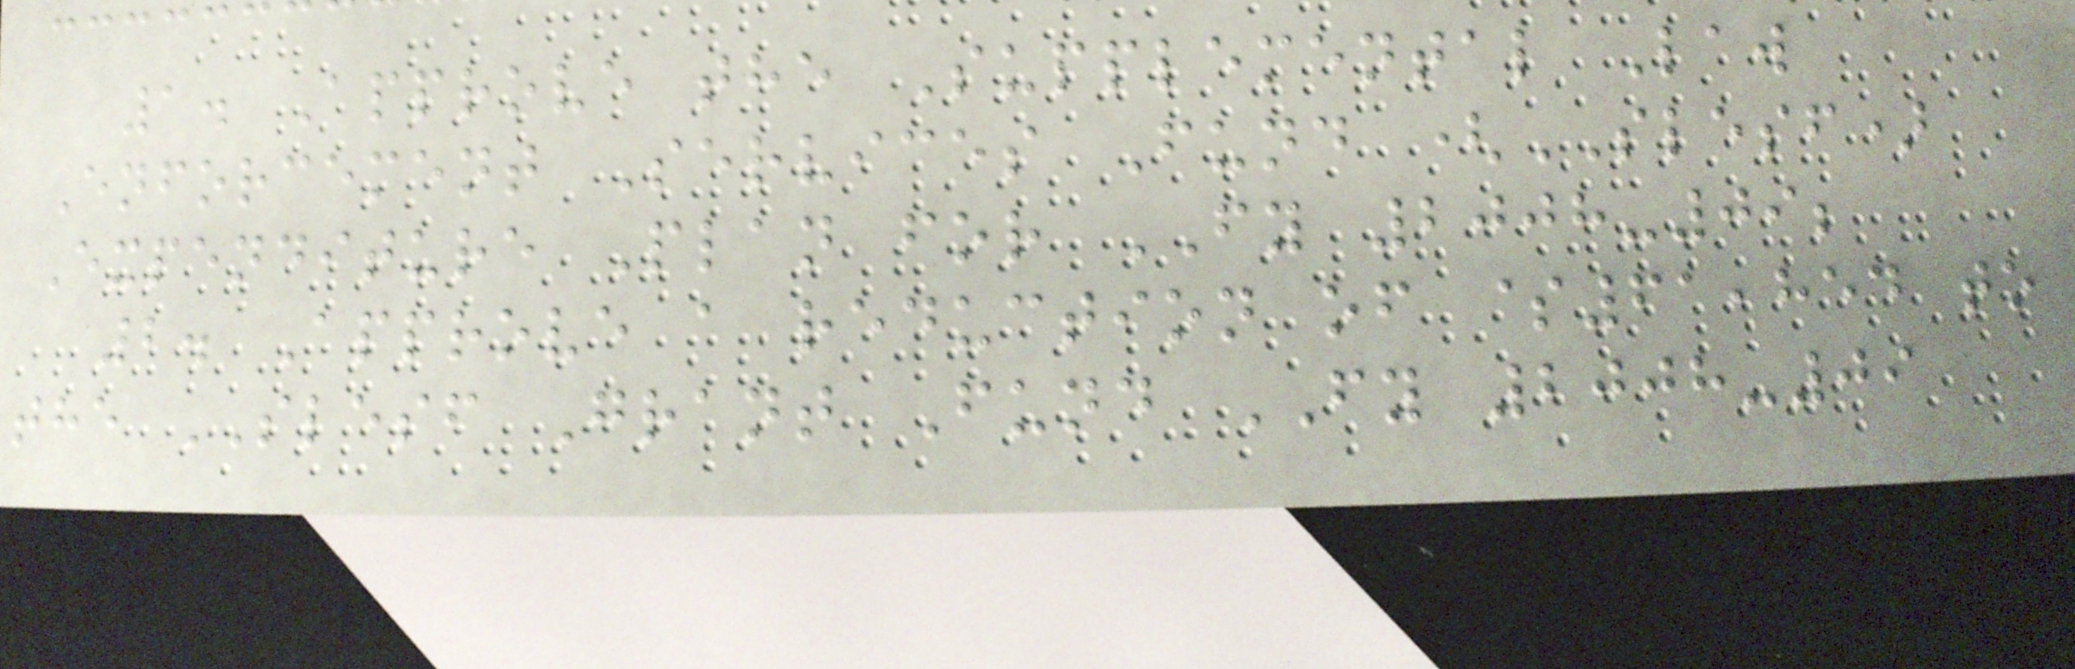1. Approve the Supplemental Law
Enforcement Services Fund (SLESF)
Expenditure Plan for FY 2008-09;
2. Approve a reduction of $61,854 to
the SLESF Grant Fund FY 2008-09
